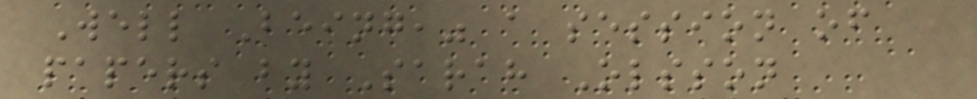Well Being," a session of
papers by Sarah Olsson
